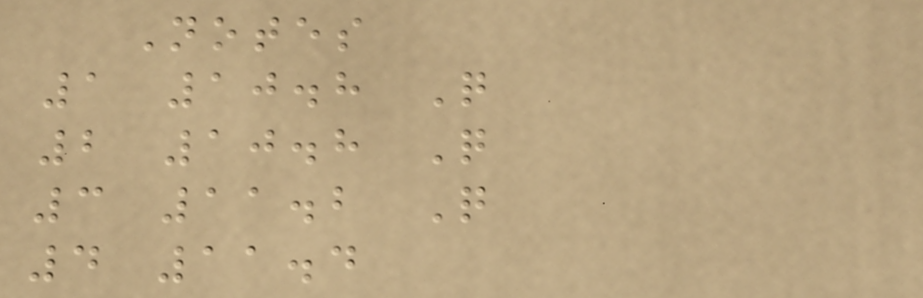Notes
1 10.8 Q
2 10.8 Q
3 11.2 Q
4 11.4
